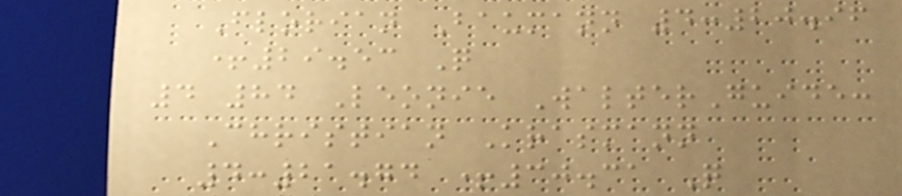Florian Baumann 4:20.96
+29.53 Q
4 84 Leonie WalterGuide:
Christian Krasmann
4:21.74 +30.31 Q
